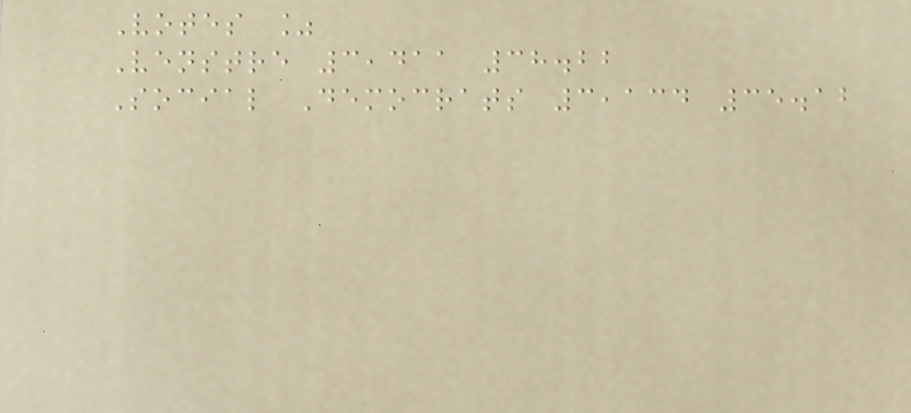Votes %
Venstre 3,411 38.22
Social Democrats 3,134 35.12
